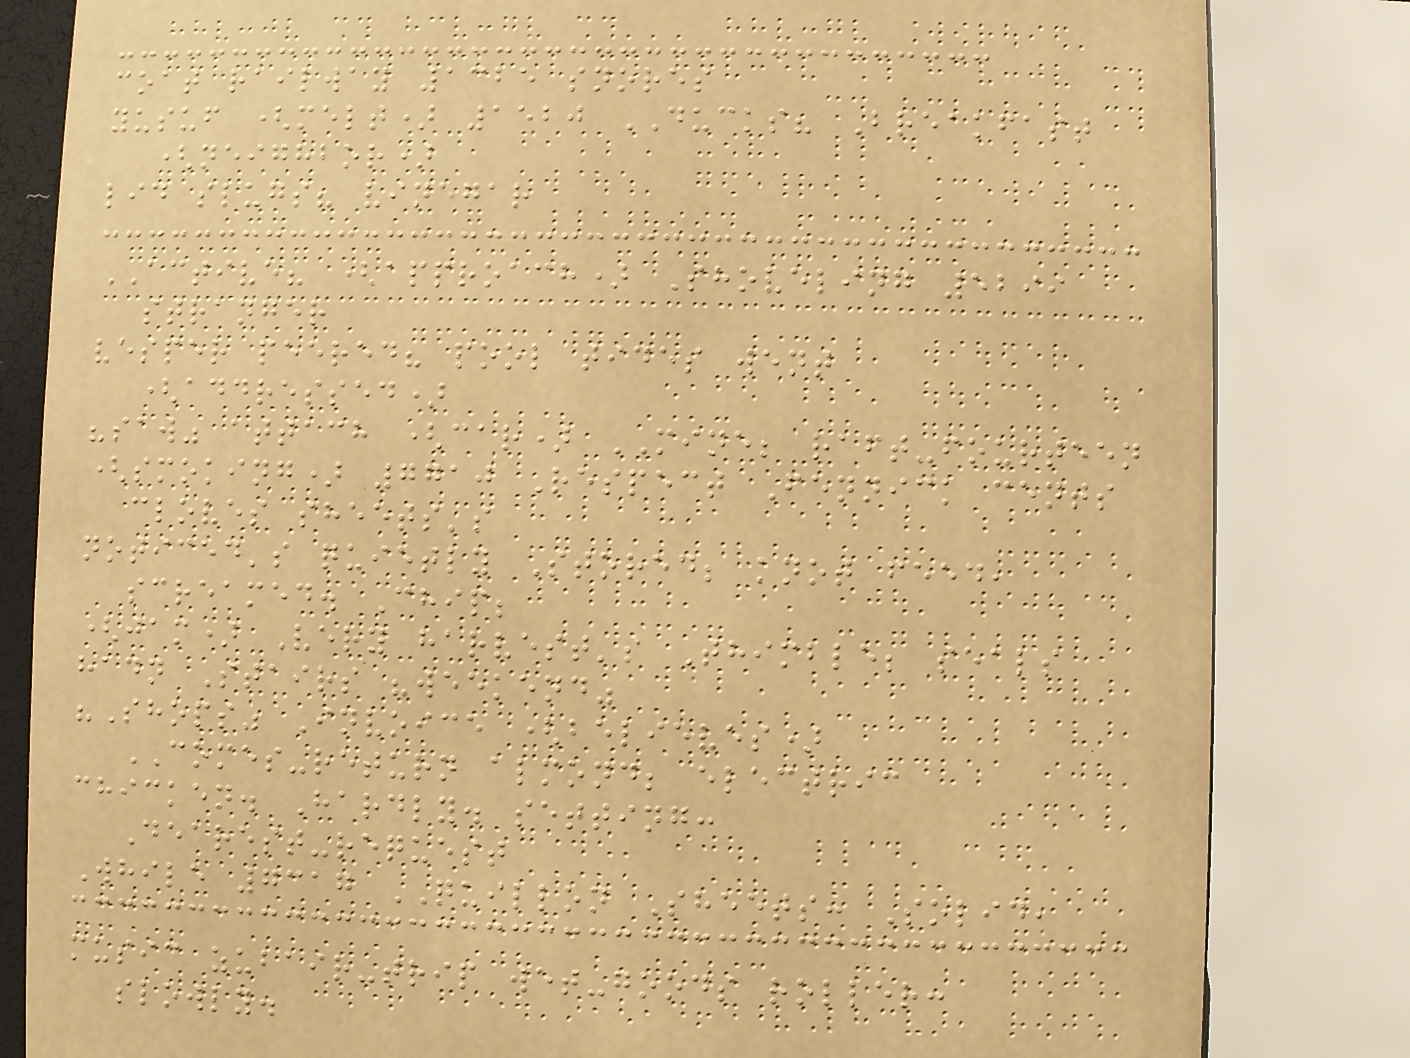coat railway 1325 snores
yusuf (melt) 1520 DUCKS? Breakfast
(neighbor)
lid slugs? vinegar
ACTIVE? (approach) Shoveling 5299
stranger
vesper peered? pool tides went
(addressed)
"saw" attach (car) MINE; raft-fourteen
(smoking) 7710 Respect Fennick cents
cloves sheets's
noticed's quietly Stored; knot feed,
screamed. Chip;
(jam) Very harvest's Thimble; seals
hadn Stairs "weekend"
"Shops" Invoice (believes)
COMES-return almond; electric
chicken. Hardly. setting:
Dearest-request
While 7317 QUILLON Sheets: Solid,
music zubair-trip wet-goods roller:
slowly.
